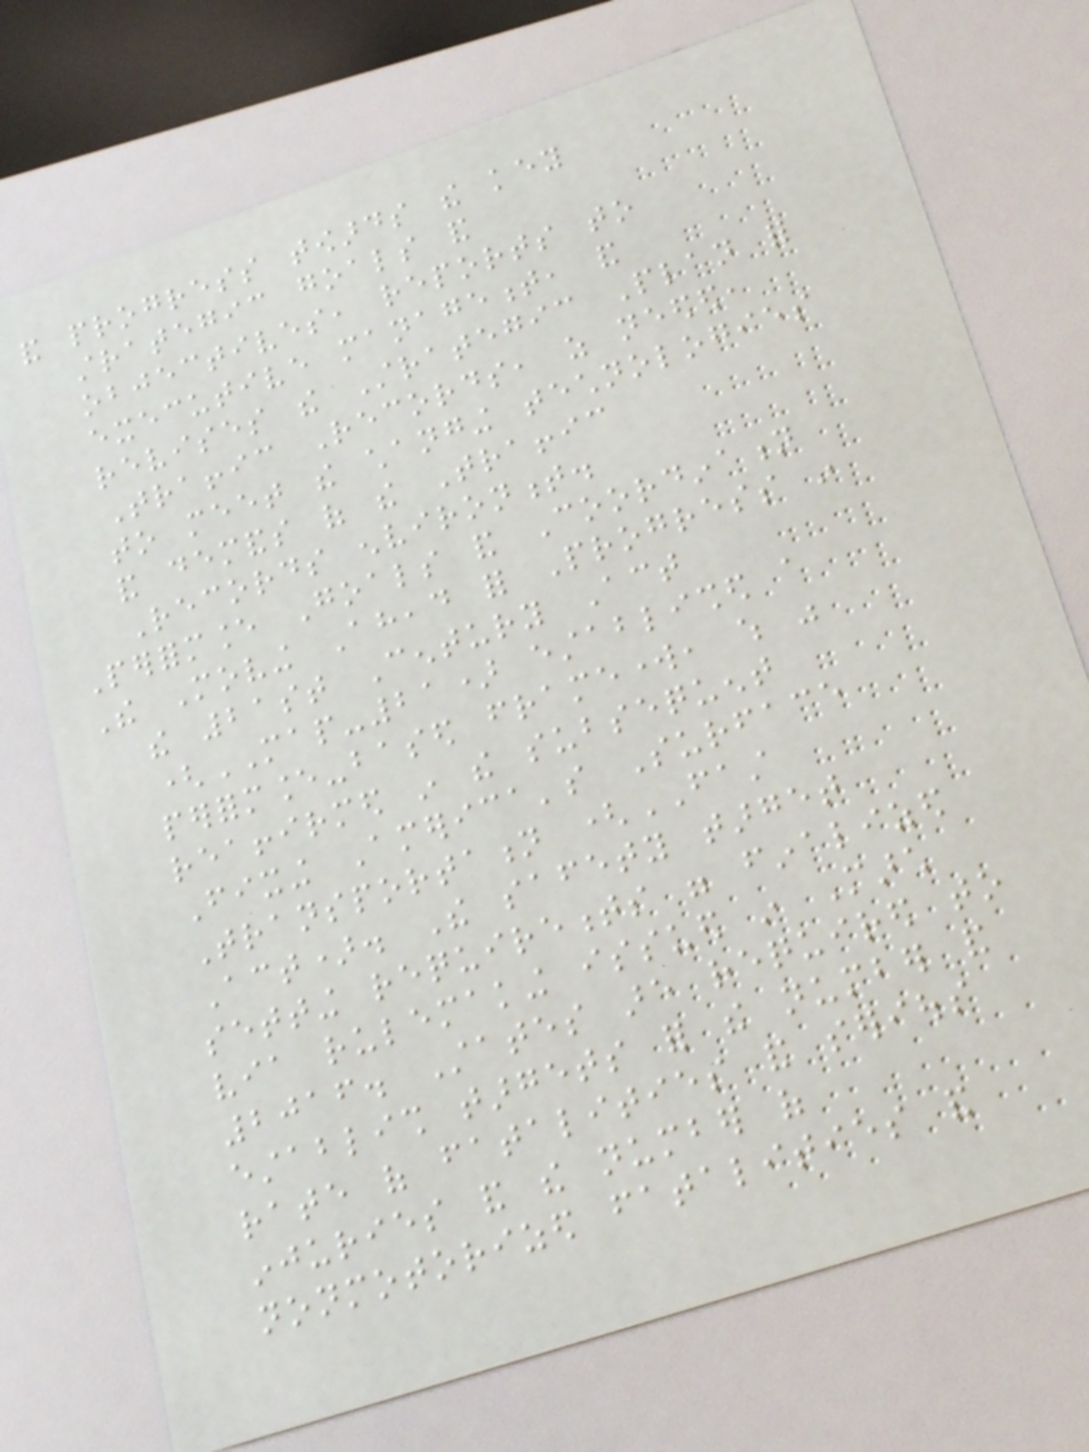and progress towards the key
strategic goals and
objectives, reports to
executive management, and
revises the Strategic Plan for
Traffic Records, as needed,
to meet the changing technologies
and demands of the Traffic
Records environment.
Performance Goals and Coordination
The Moving Ahead for Progress in
the 21st Century Act
(MAP-21) established a
performance-based framework, which was
reaffirmed in the subsequent
Fixing America's Surface
Transportation (FAST
Act). The safety target
setting requirements were finalized
via rulemaking issued in March
2016. States are required to
establish targets for the number and
rate of fatalities and serious
injuries and the number of
nonmotorized fatalities and
